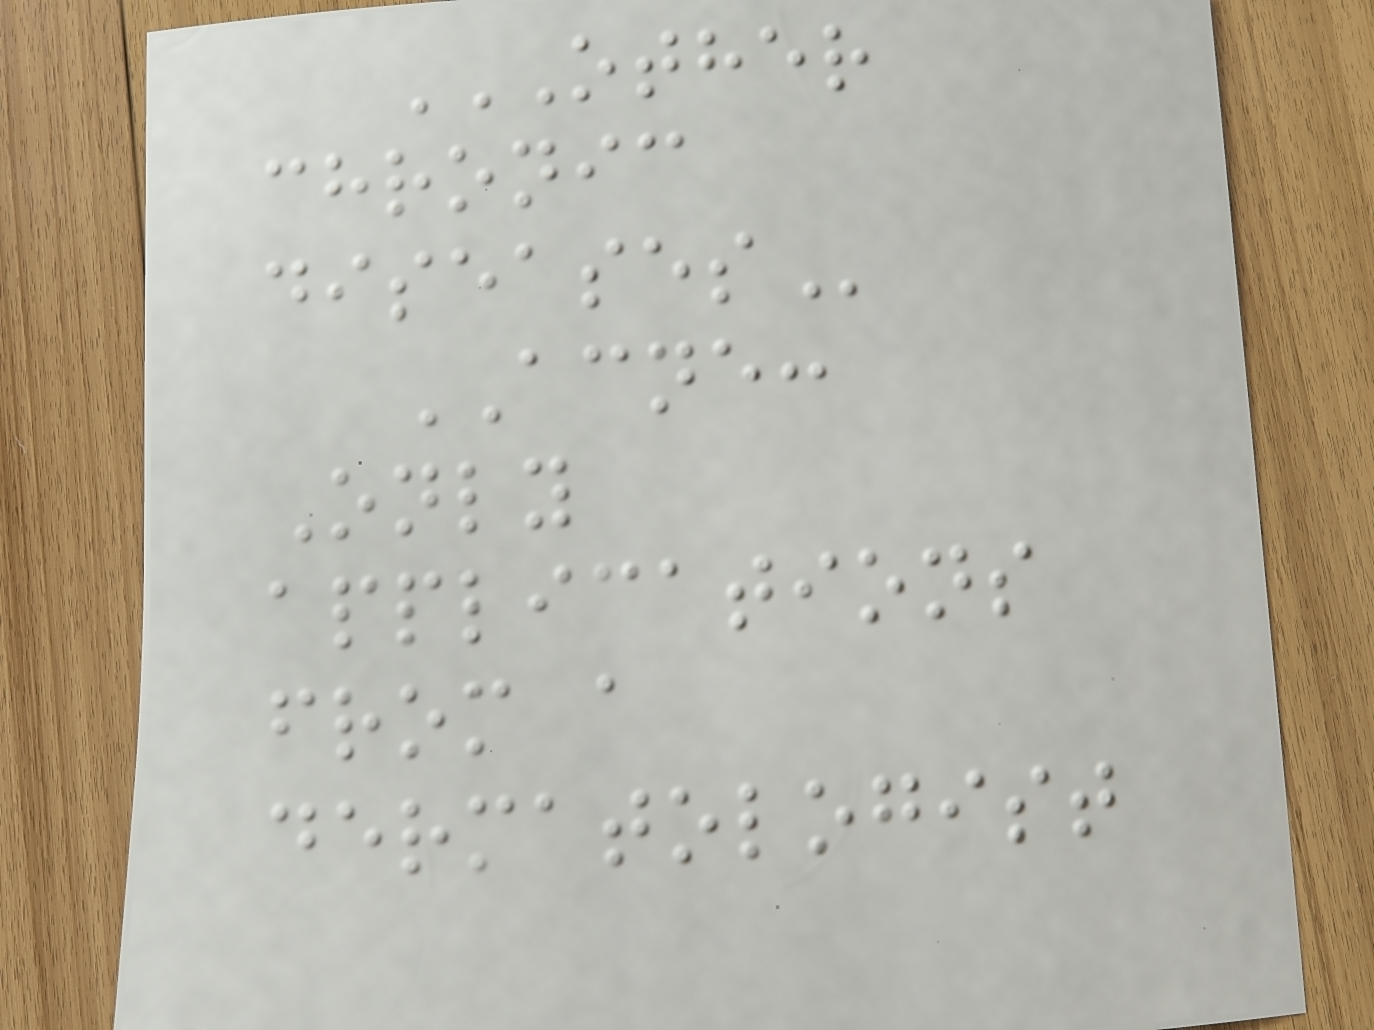OTHER
CHRONIC
DISEASES
ACNE:
Only
applications
from a
dermatologist
